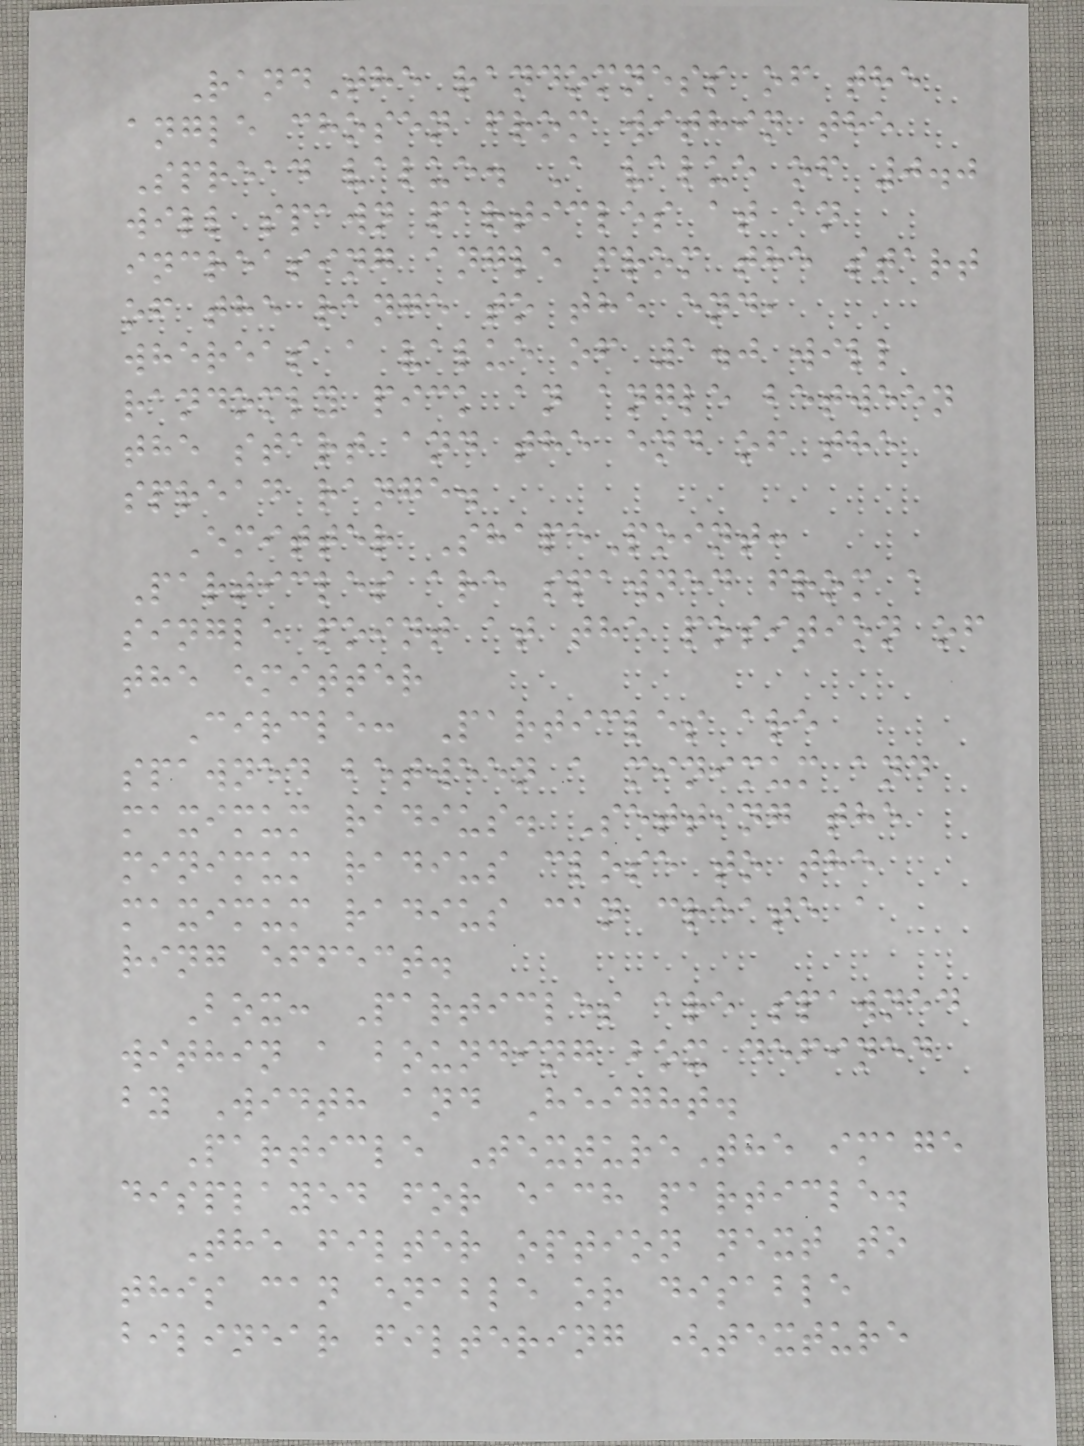RandThe randomness of the
angle chosen from within the
Spread value. A value of 0.0
will spawn particles at an
increasing angle from the start
of the range to the end,
whereas a value of 1.0 will
randomly pick an angle between
the start and the end of the
spread range.
Emitter ShapePoint:
Particles are spawned from a
single point at the position of
the emitter
Circle: Particles are
spawned between a minimum and
maximum radius. Setting the
minimum radius close to the
maximum radius can create a
ring effect.
Box: Particles are spawned
within a bounding box defined
by Width and Height.
Particle TextureThe image
displayed for each particle.
The filter option next to
this can enable or disable
bilinear filtering (texture
